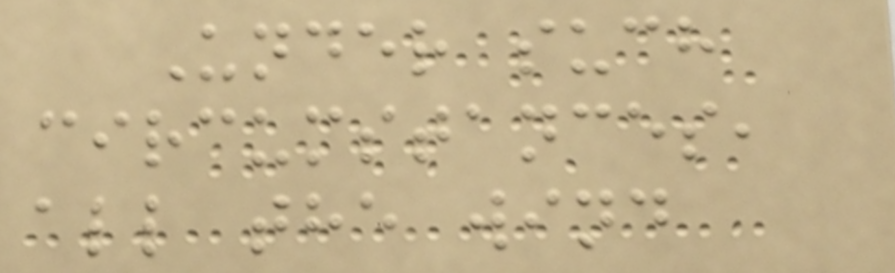Under such
circumstances,
all the wind
